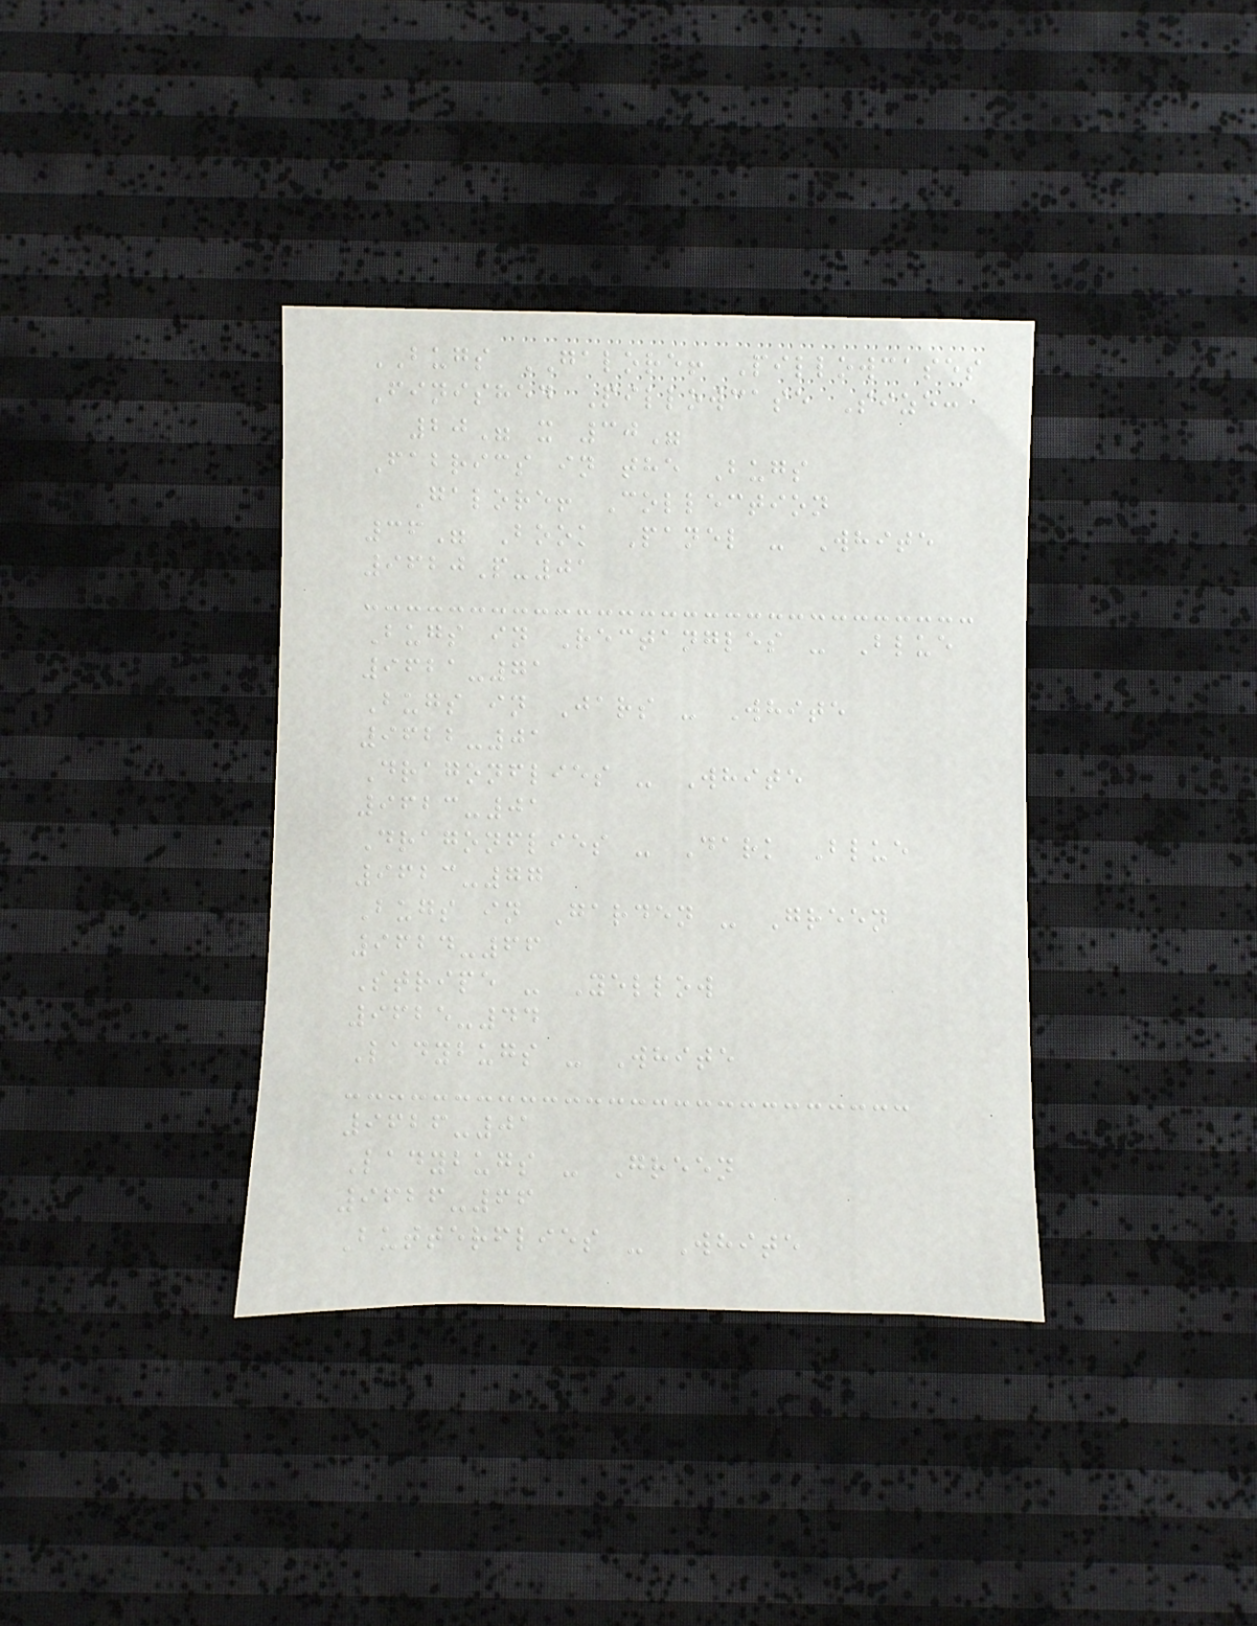BUGS GALORE! Pillowcases
Finished Pillowcase Size:
20" x 30"
Fabrics in the Bugs
Galore! Collection
36" Book Panel - White
9620P-01
Bugs in Rectangles - Blue
9621-71
Bugs in Jars - White
9622-01
Dragonflies - White
9623-01
Dragonflies - Dark Blue
9623-77
Bugs in Garden - Green
9624-66
Stripe - Yellow
9625-44
Ladybugs - White
9626-01
Ladybugs - Green
9626-66
Butterflies - White
